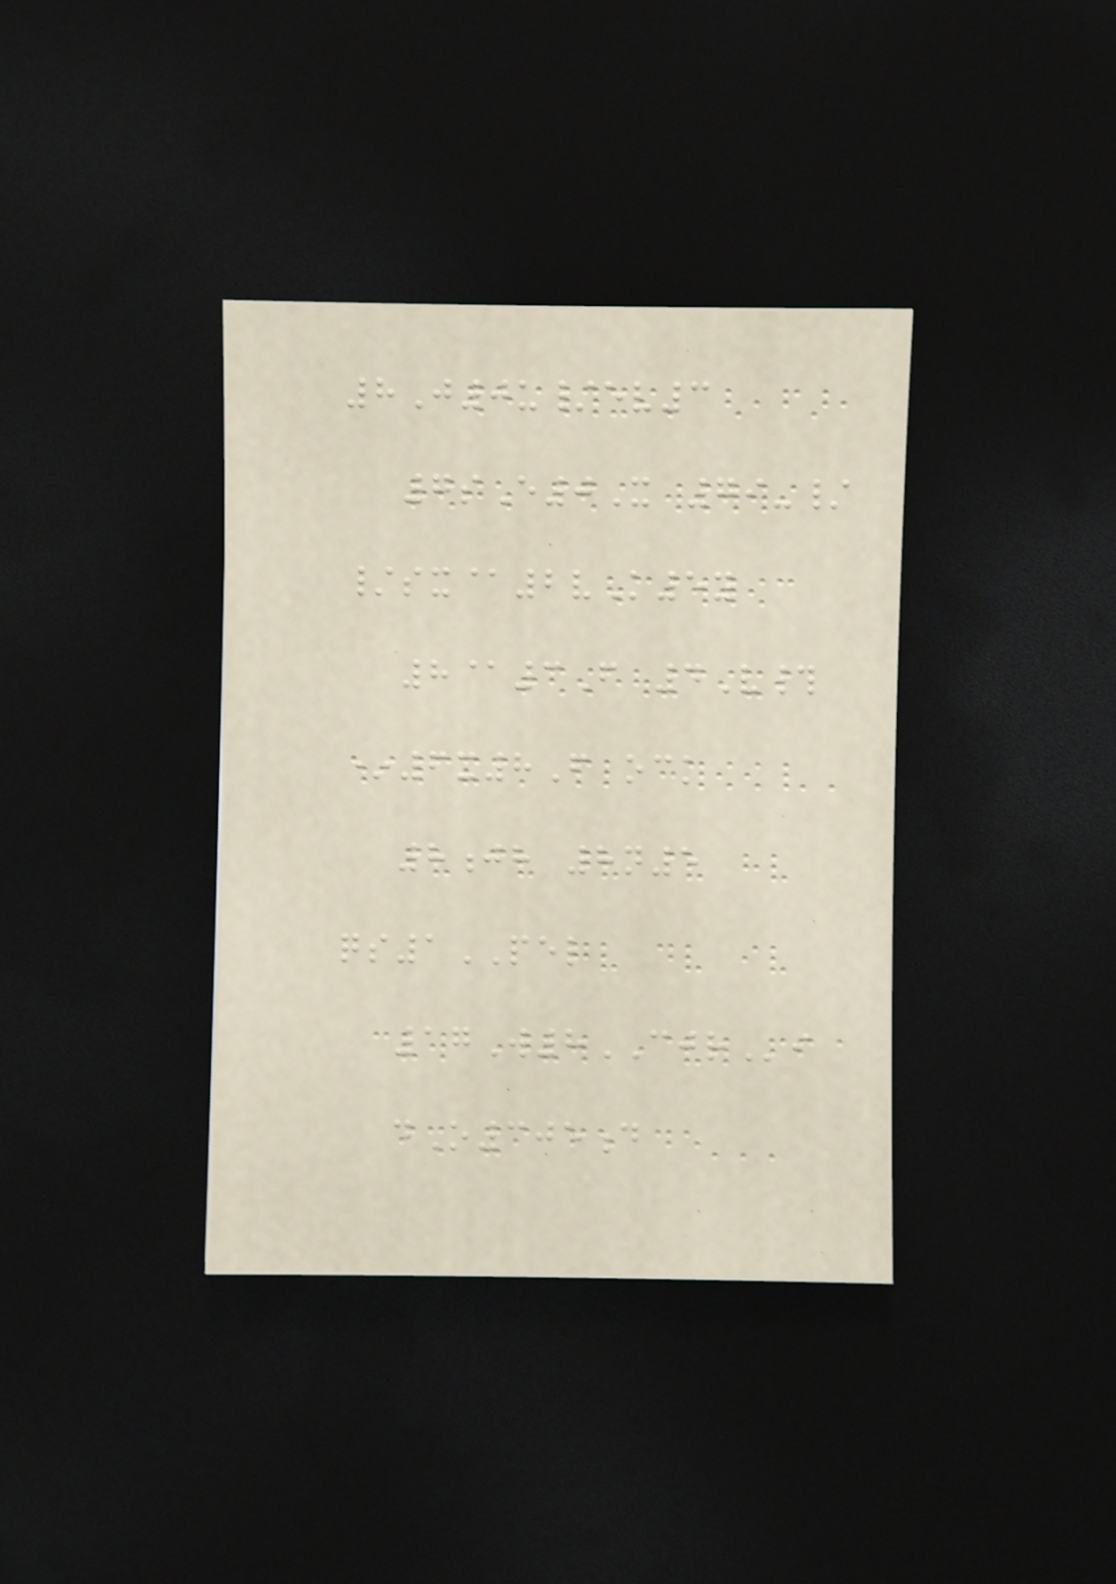8J0u/ev3
7sE0X 79-/
/sx@2vK5y
8@3F 4V#
*6x8F ock
8jh 8n5
qs1PEL
17W8CJRi
dO305d
